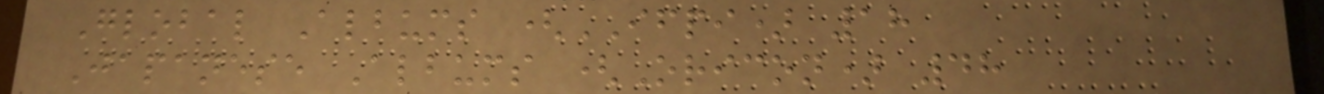Global Albums (IFPI) 18
Japanese Albums (Oricon) 48
